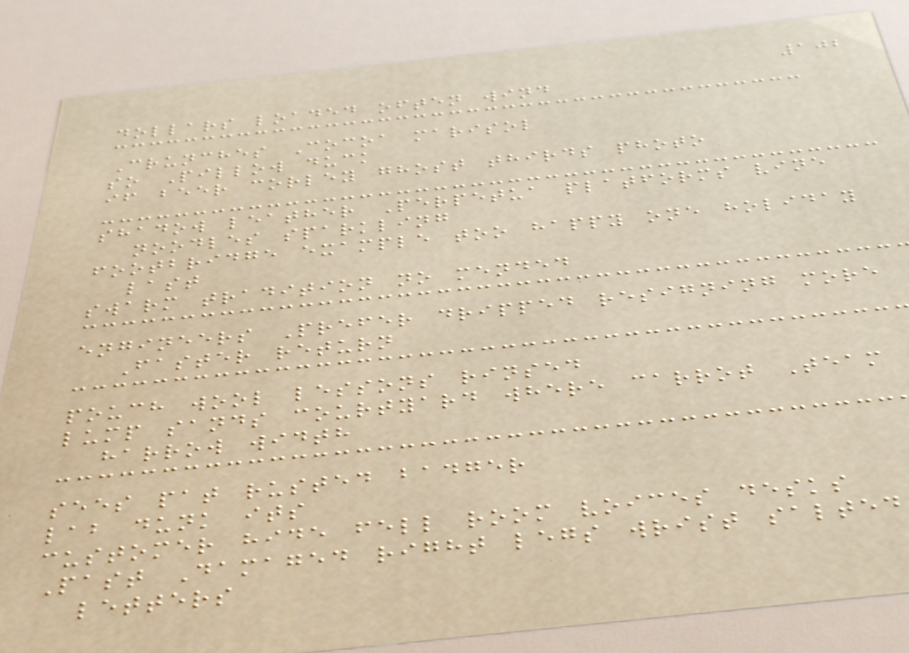102
dollars loaded often wind
Crunches Cocoa marisol
so Pillow duck
if beer corley ghost thirds photo
shadow leather Perpetua platforms vine
noodles sparkling
footbridge example too happy one holiday
last
swarm tradition no mended
engineers Prefer dripped resigning more
Faster return
pouch wool lessons rinsed
lump sands courtyard where carrot Team
harrow width
sees pat rusted badger
lab dunk its
customer hide fell room voices desks
Past Damaged right legs wrist salted
letters
